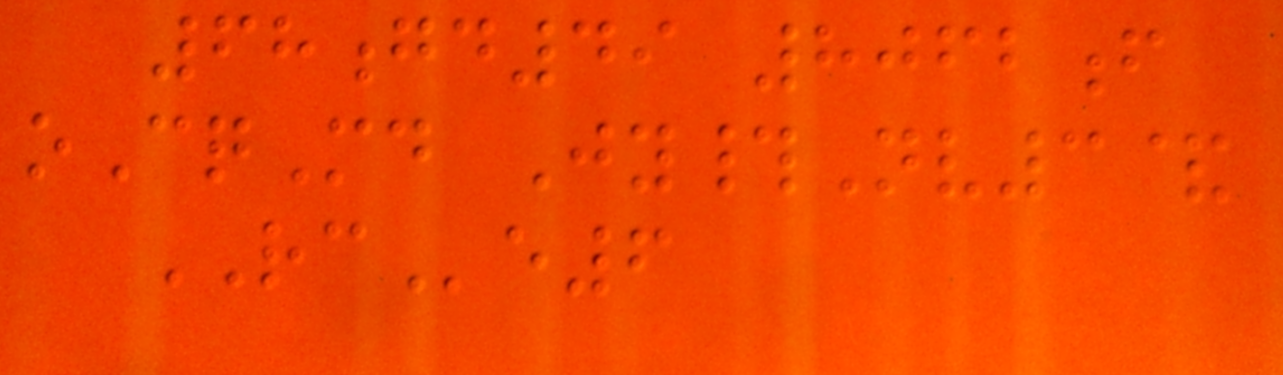68gd49 8062f
oCqMd Jy#Nv3&
RCe6
